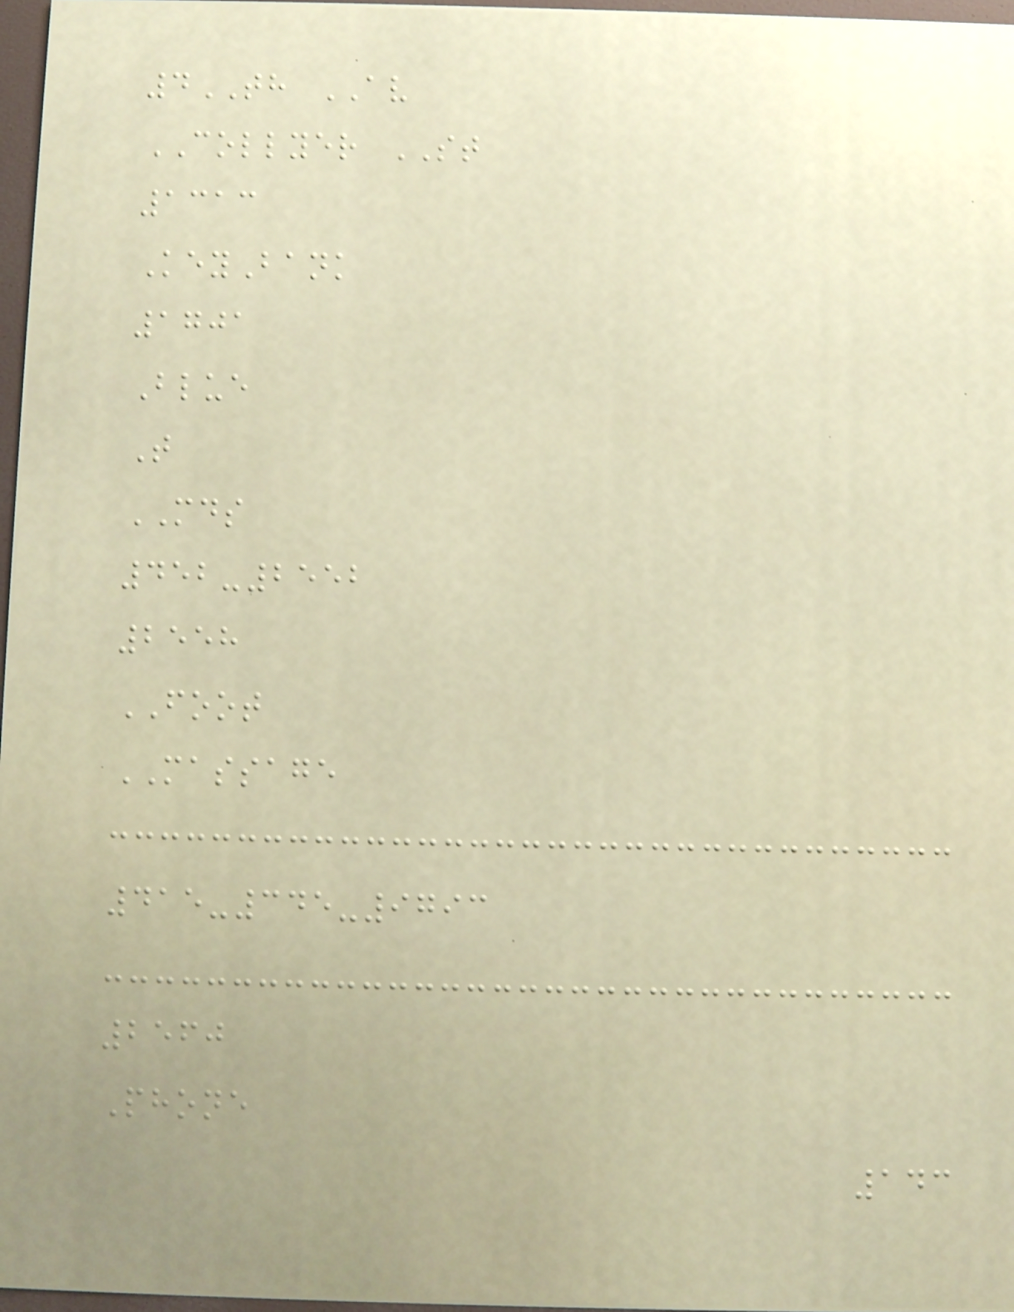4TH AV
COLLYER ST
1313
KeyBank
1701
Blue
T
MDS
452-2552
2558
FOOT
MASSAGE
415-345-9793
2560
Phone
143
